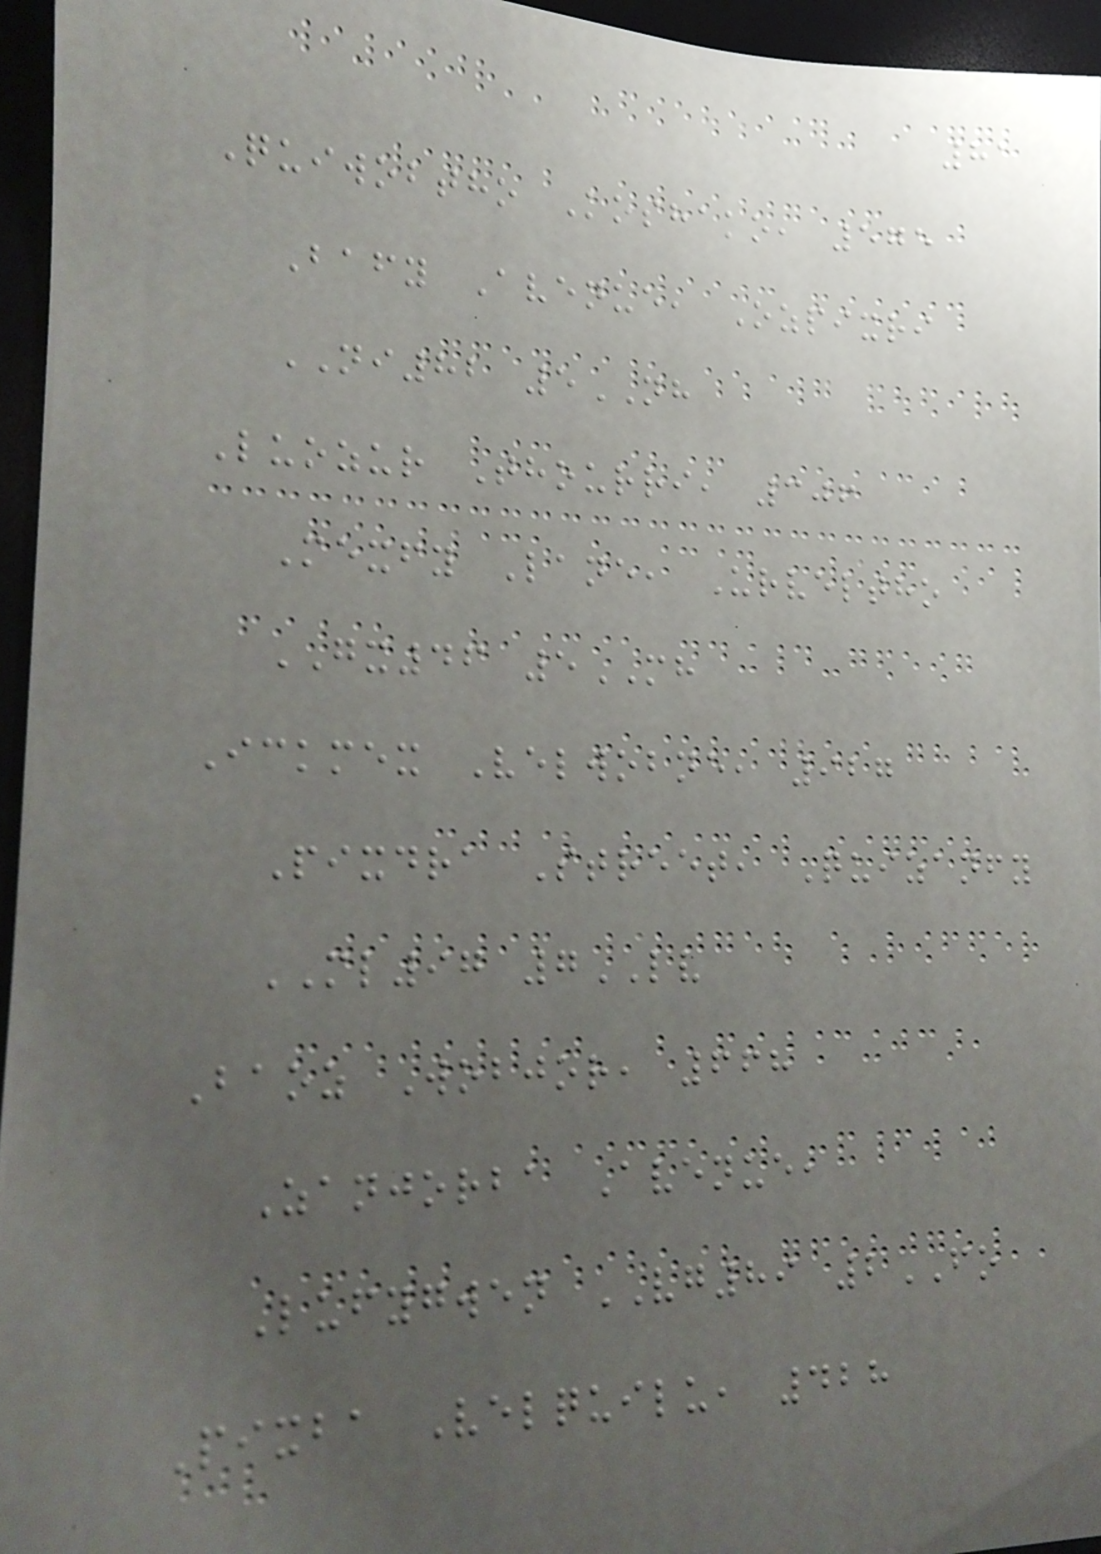81
Quiwobtho Koshako, 575
Bafy Avenue, Ozpixri
NI82 5NH
Luozur Thourri, 306
Mexfy Lane, Urveltho
GX46 5MH
Ickmex Velwobne, 927
Pixdra Street, Quizanfy
ML97 7LV
Baoz Wobjor, 668
Zanjorba Avenue,
Lufygwen VG89 2FO
Pixba Velquilu, 428
